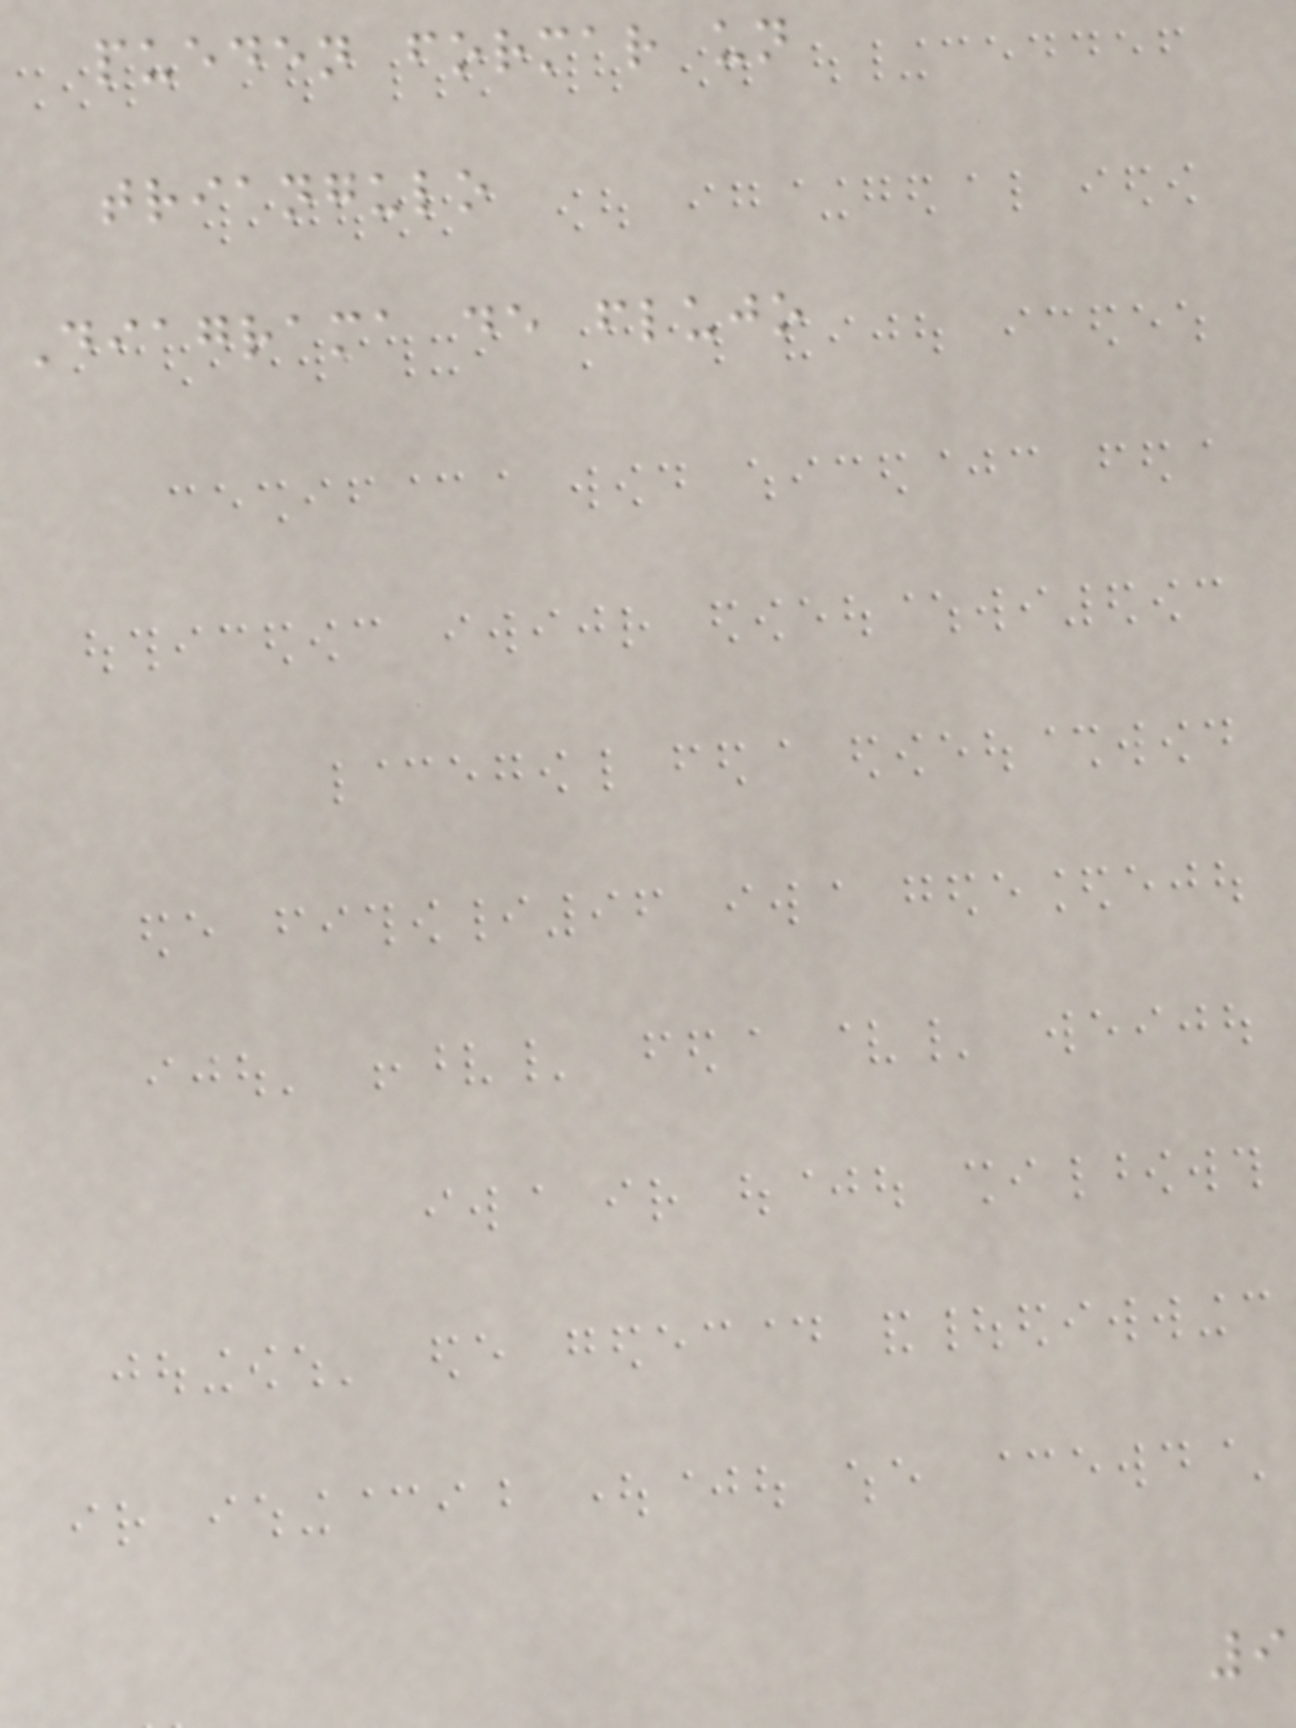pueden formar un
triangulo
Diagrama de flujo
9
